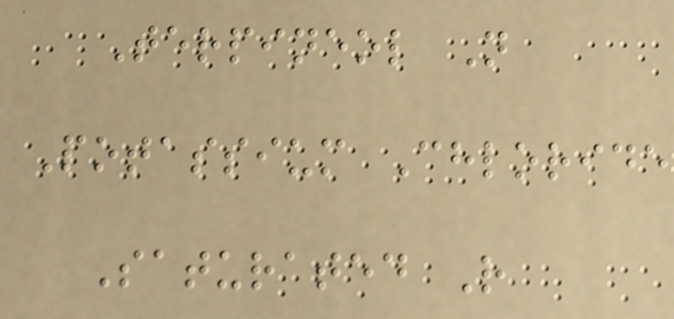Terpineol N
Potassium Chloride
Saturated R
